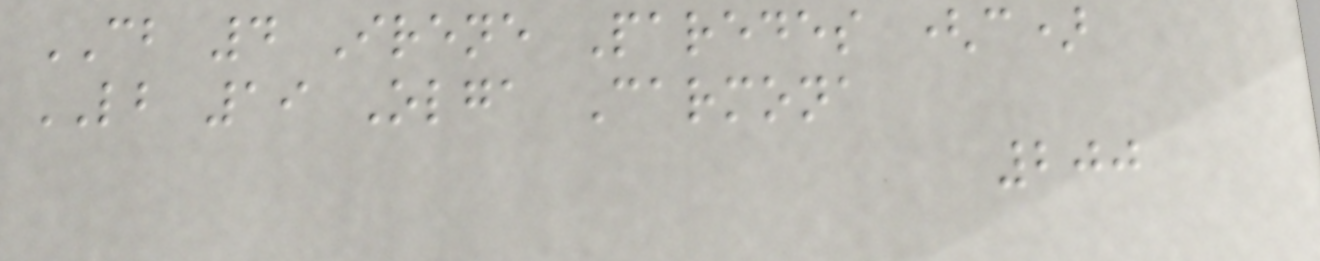CB 4 Irene Paredes (c)
LB 19 Olga Carmona
200
